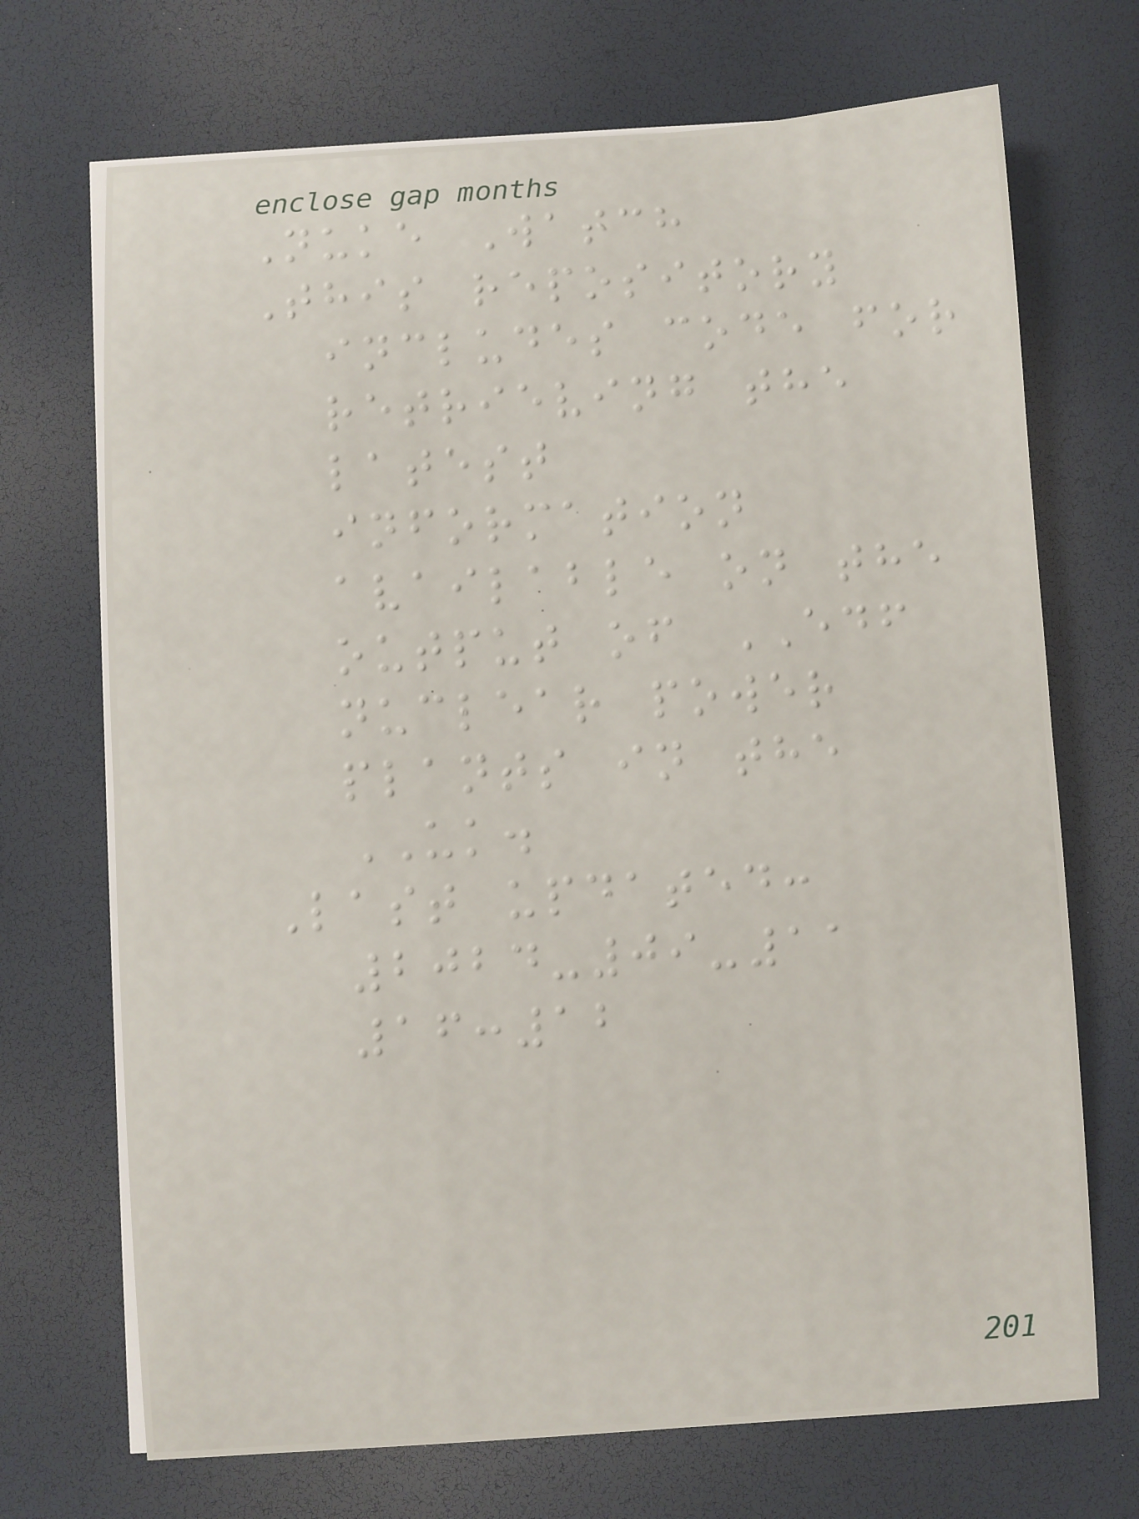Nuke Watch
This repository
includes code for
retrieving the
latest
information
available on the
output of EDF
nuclear power
plants in the
UK.
Last updated:
2024-09-11
16:12
